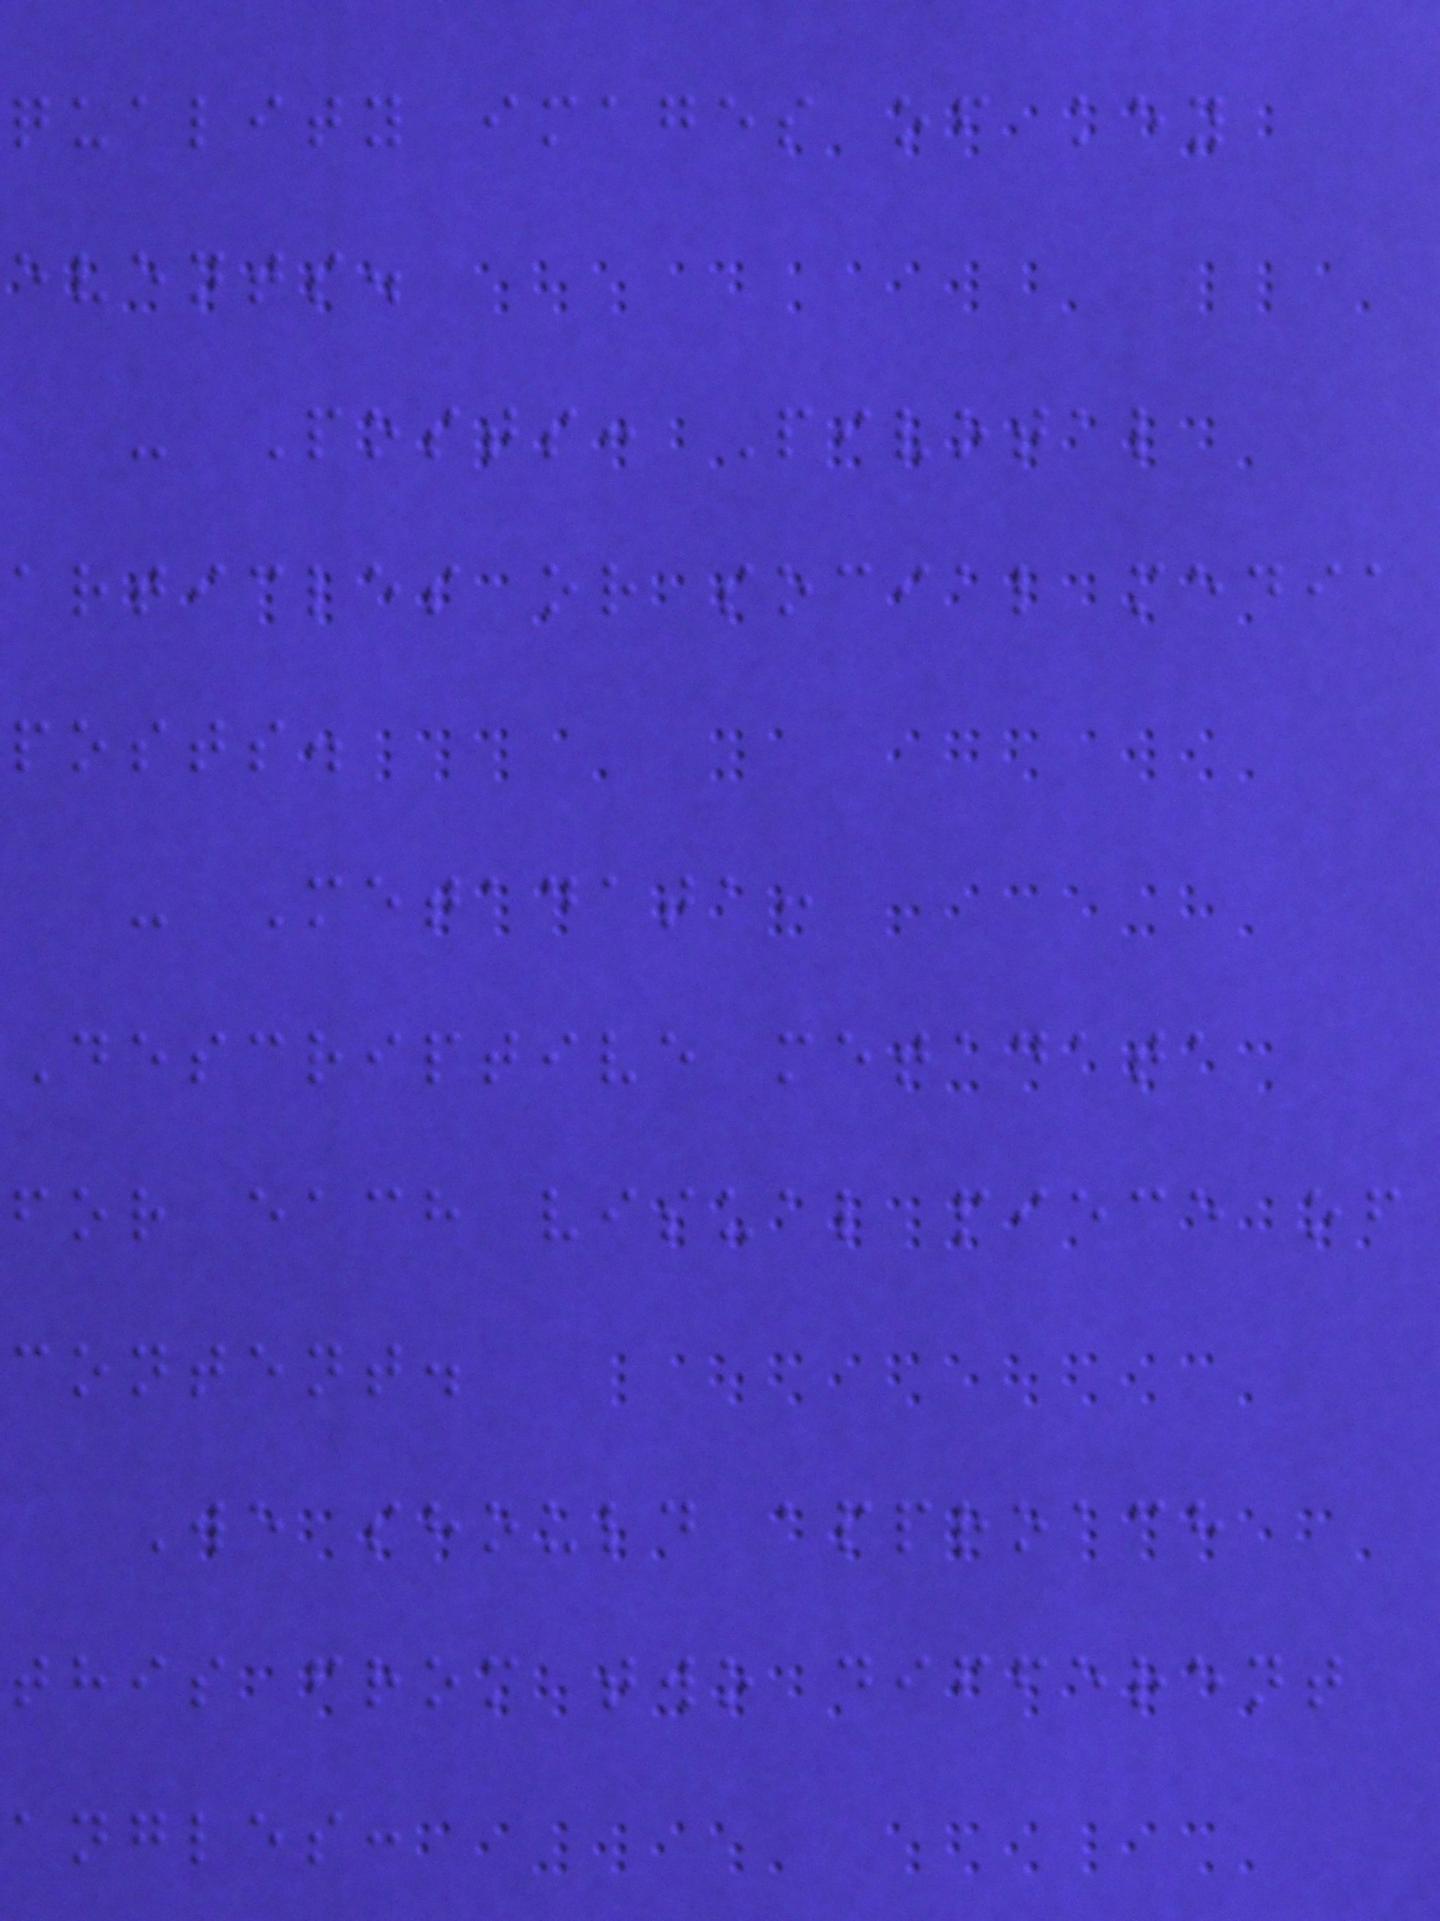quality images of key
events.
- Posts: Pivotal
articles or social media
posts.
- Metadata:
Descriptive metadata
for each visual piece of
content.
We should approach
this from two different
angles:
